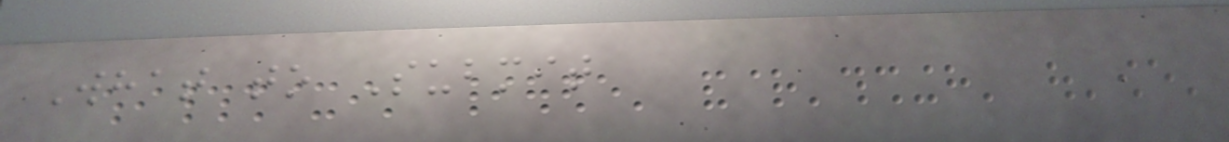What to Submit
